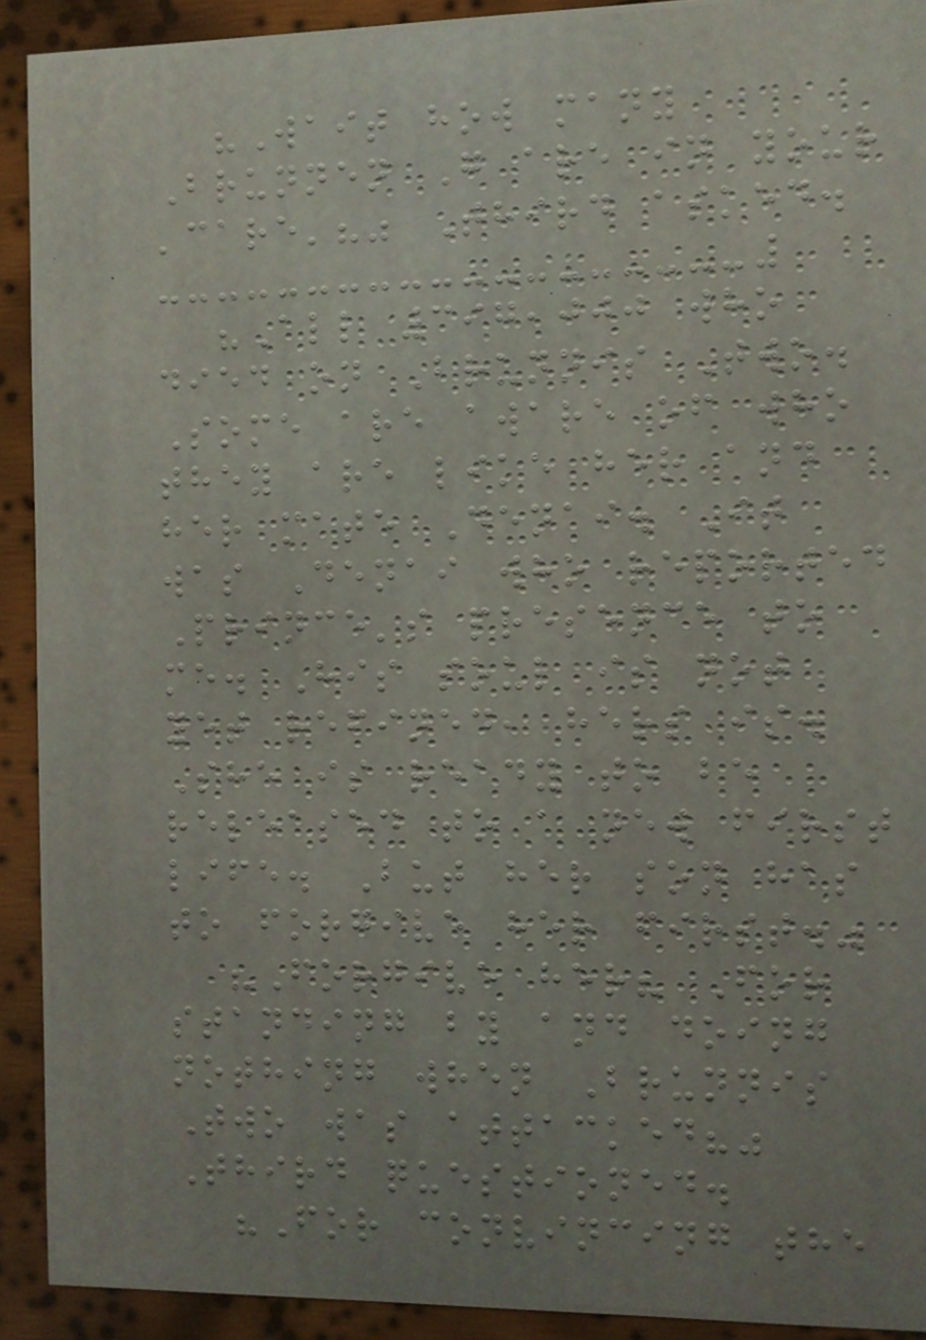"Wait how many
Brunnen G are in your
'care'?" Third asked.
"All 397,000 who
died on Brunnis Two.
Some are aware of who
they are like her and
her mate Denai. It
was Denai who reported
Prince's presence to
me. His soul is not
yet refined, hers is.
She is ready to be
released to a new first
life. But her son has
to forgive her first."
"Forgive her? For
standing by and doing
nothing when Brunnis
Two was attacked?"
Third questioned.
"For convincing the
